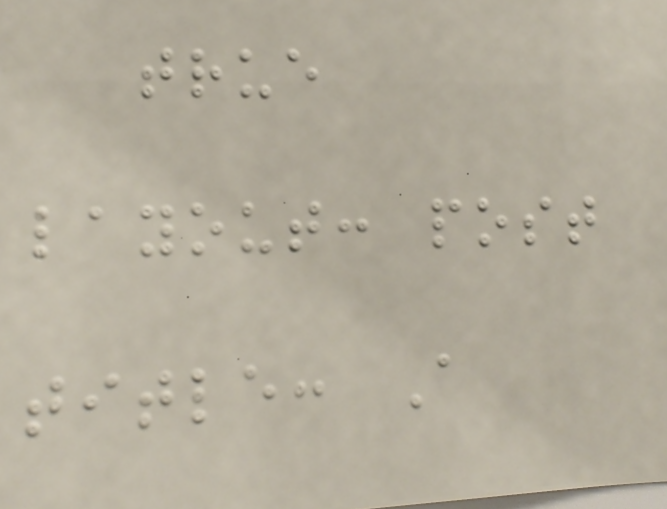true
layout: post
title: A
